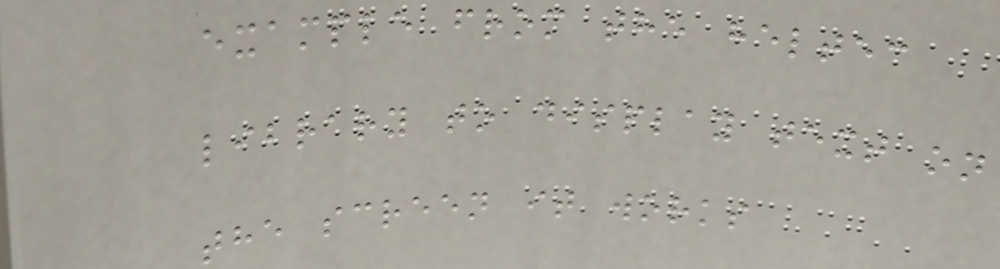example from the heltec
library to display text on
the screen it works
